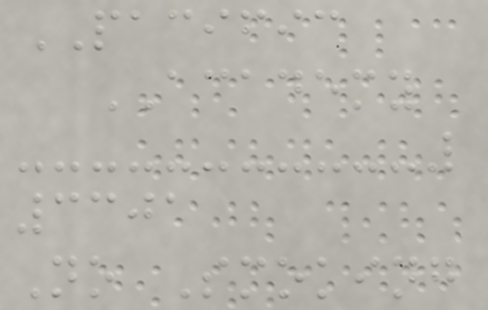PACIFIC
ACADEMY
3301
No Smoking
